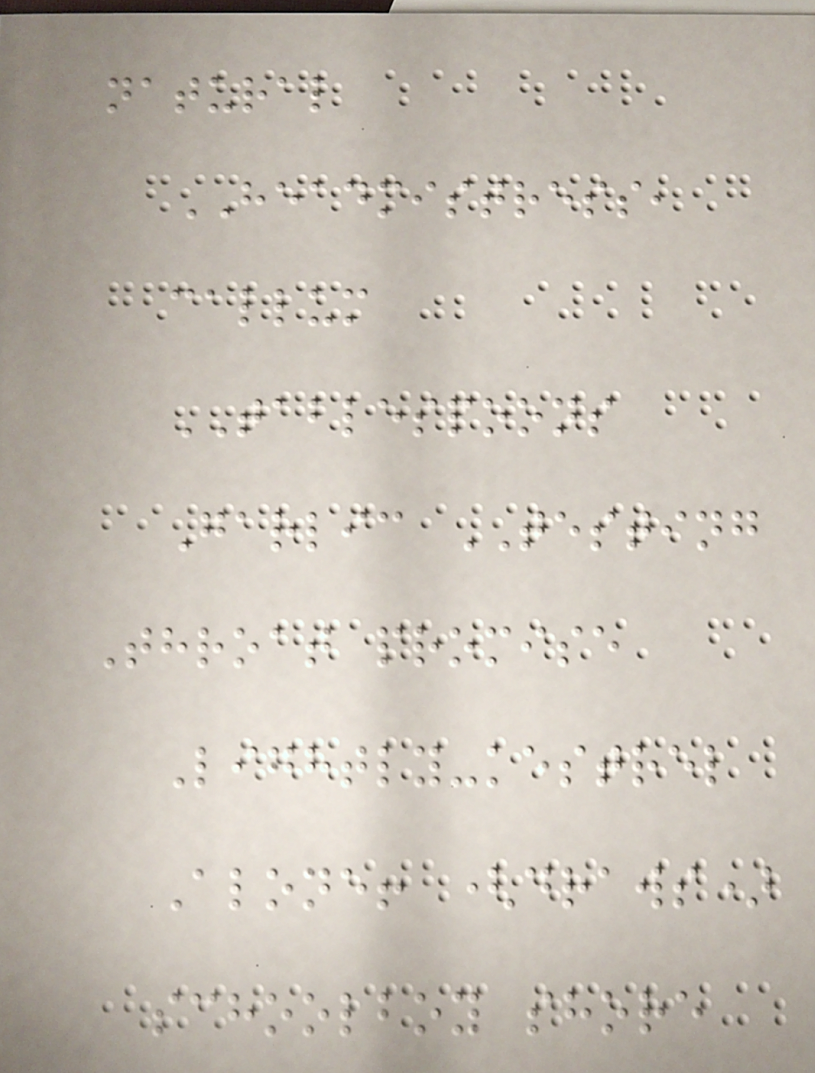natural
HEADMISTRESS,
callum
TABLESPOONS
Garlic TESTING
Throat promise
Lightly-kestrel
Alone! (draws)
schoolboy shore
